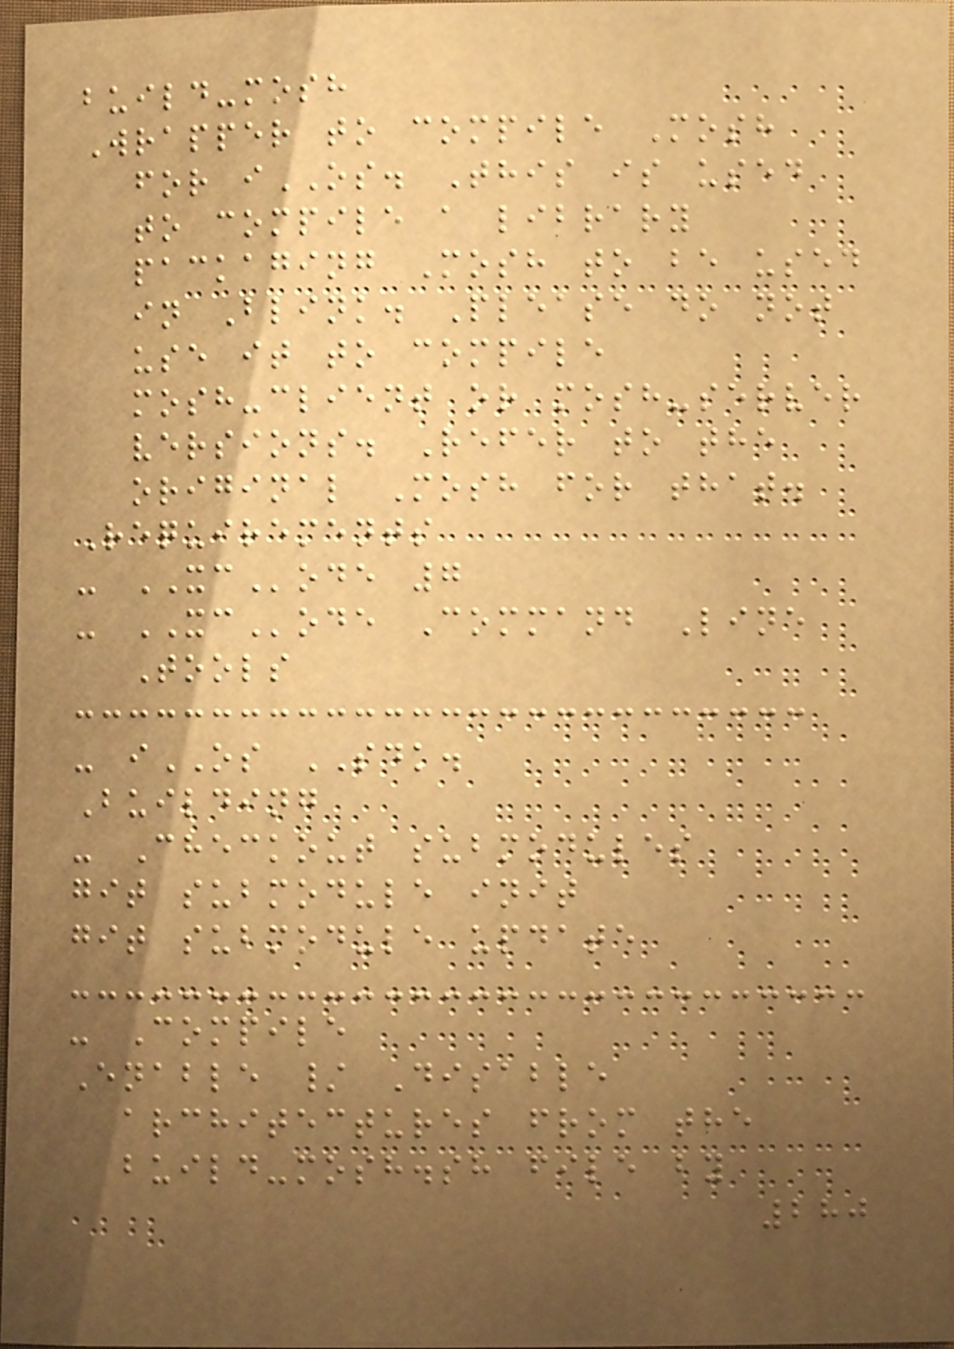build-mosh
Wrapper to compile Mosh
for iOS. This is used
to compile a library
packaging Mosh to be used
in Blink. Please do not
use it to compile
mosh-client or mosh-server
versions. Refer to the
original Mosh for that.
Requirements
- XCode 7
- XCode Command Line
Tools
- iOS SDK.
Building
- Checkout submodules
git submodule init
git submodule update
- Compile
Enable / Disable
architectures from the
build-mosh.sh file by
280
